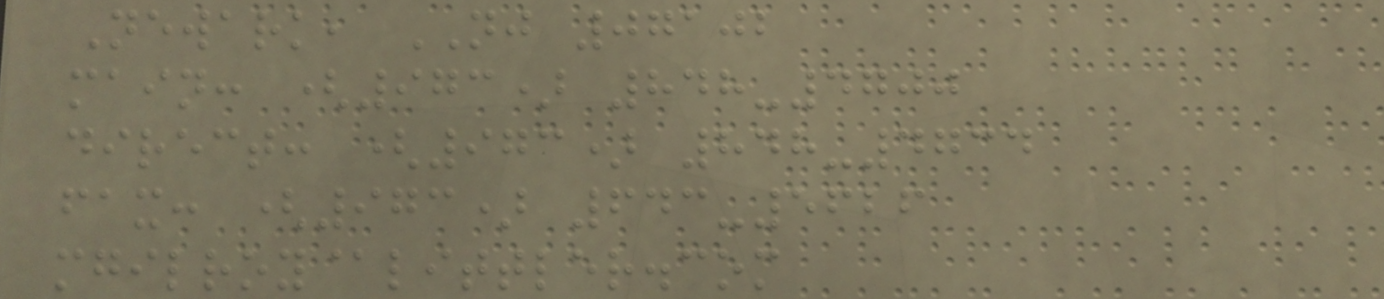Newark, NJ 07102
main: (973) 848-4700
direct: (973) 848-4734
fax: (973) 643-5626
mgilroy@littler.com
